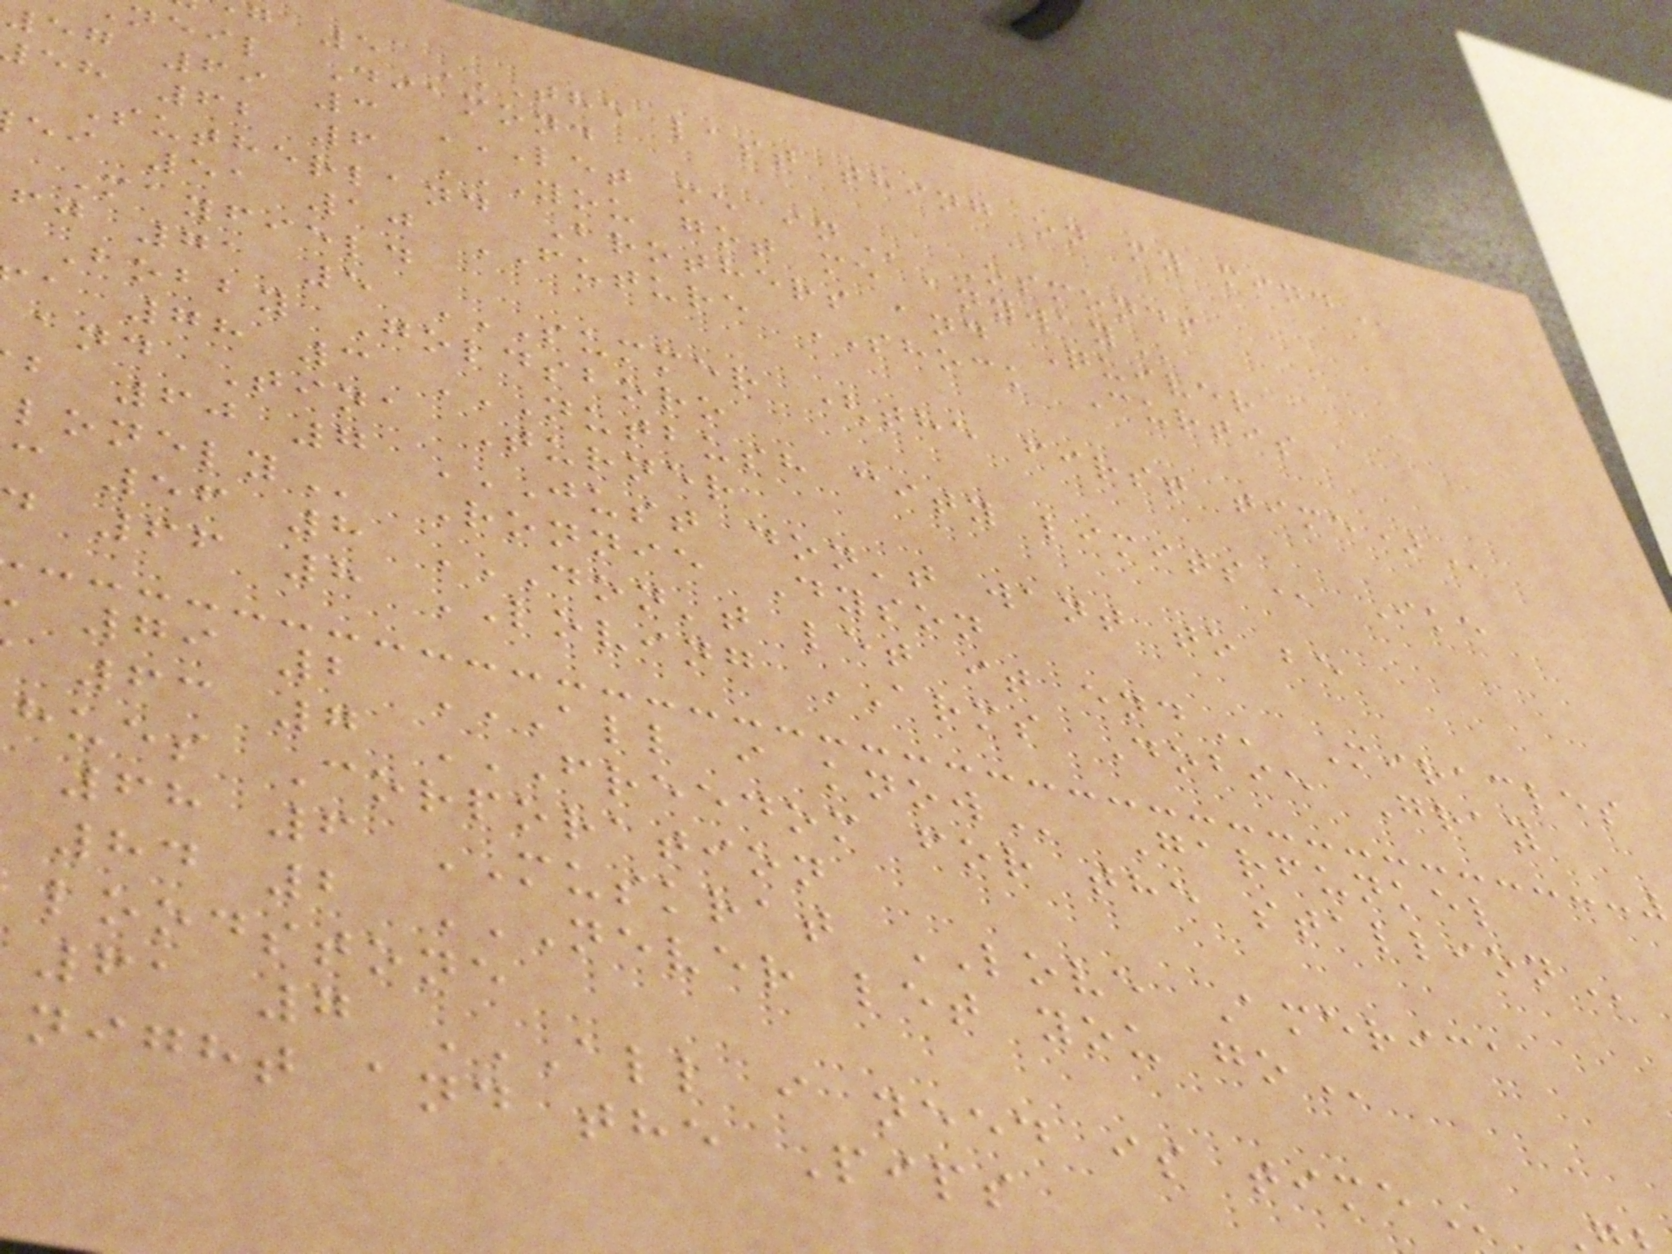g 5 THE LAST THING ON MY MIND
neil Diamond
57 69 3 LET ME IN Osmonds
eh 62 6 YOU GOT ME ANYWAY
Sutherland Brothers and Quiver
ei 51 10 FUTURE SHOCK Curtis
Mayfield
fj 71 5 SUMMER (THE FIRST TIME)
Bobby Goldsboro
a 78 3 NUTBUSH CITY LIMITS Ike
and Tina Turner
Ronnie Dyson
c 56 8 DON'T LET IT END Miracles
66 8 LOVING ARMS Dobie Gray
79 2 ALL I KNOW Garfunkel
63 7 FREEDOM FOR THE STALLION
hues Corporation
68 6 MUSKRAT LOVE America
84 2 NEVER LET YOU GO
loodstone
61 7 ALL I NEED IS TIME
night and the Pips
